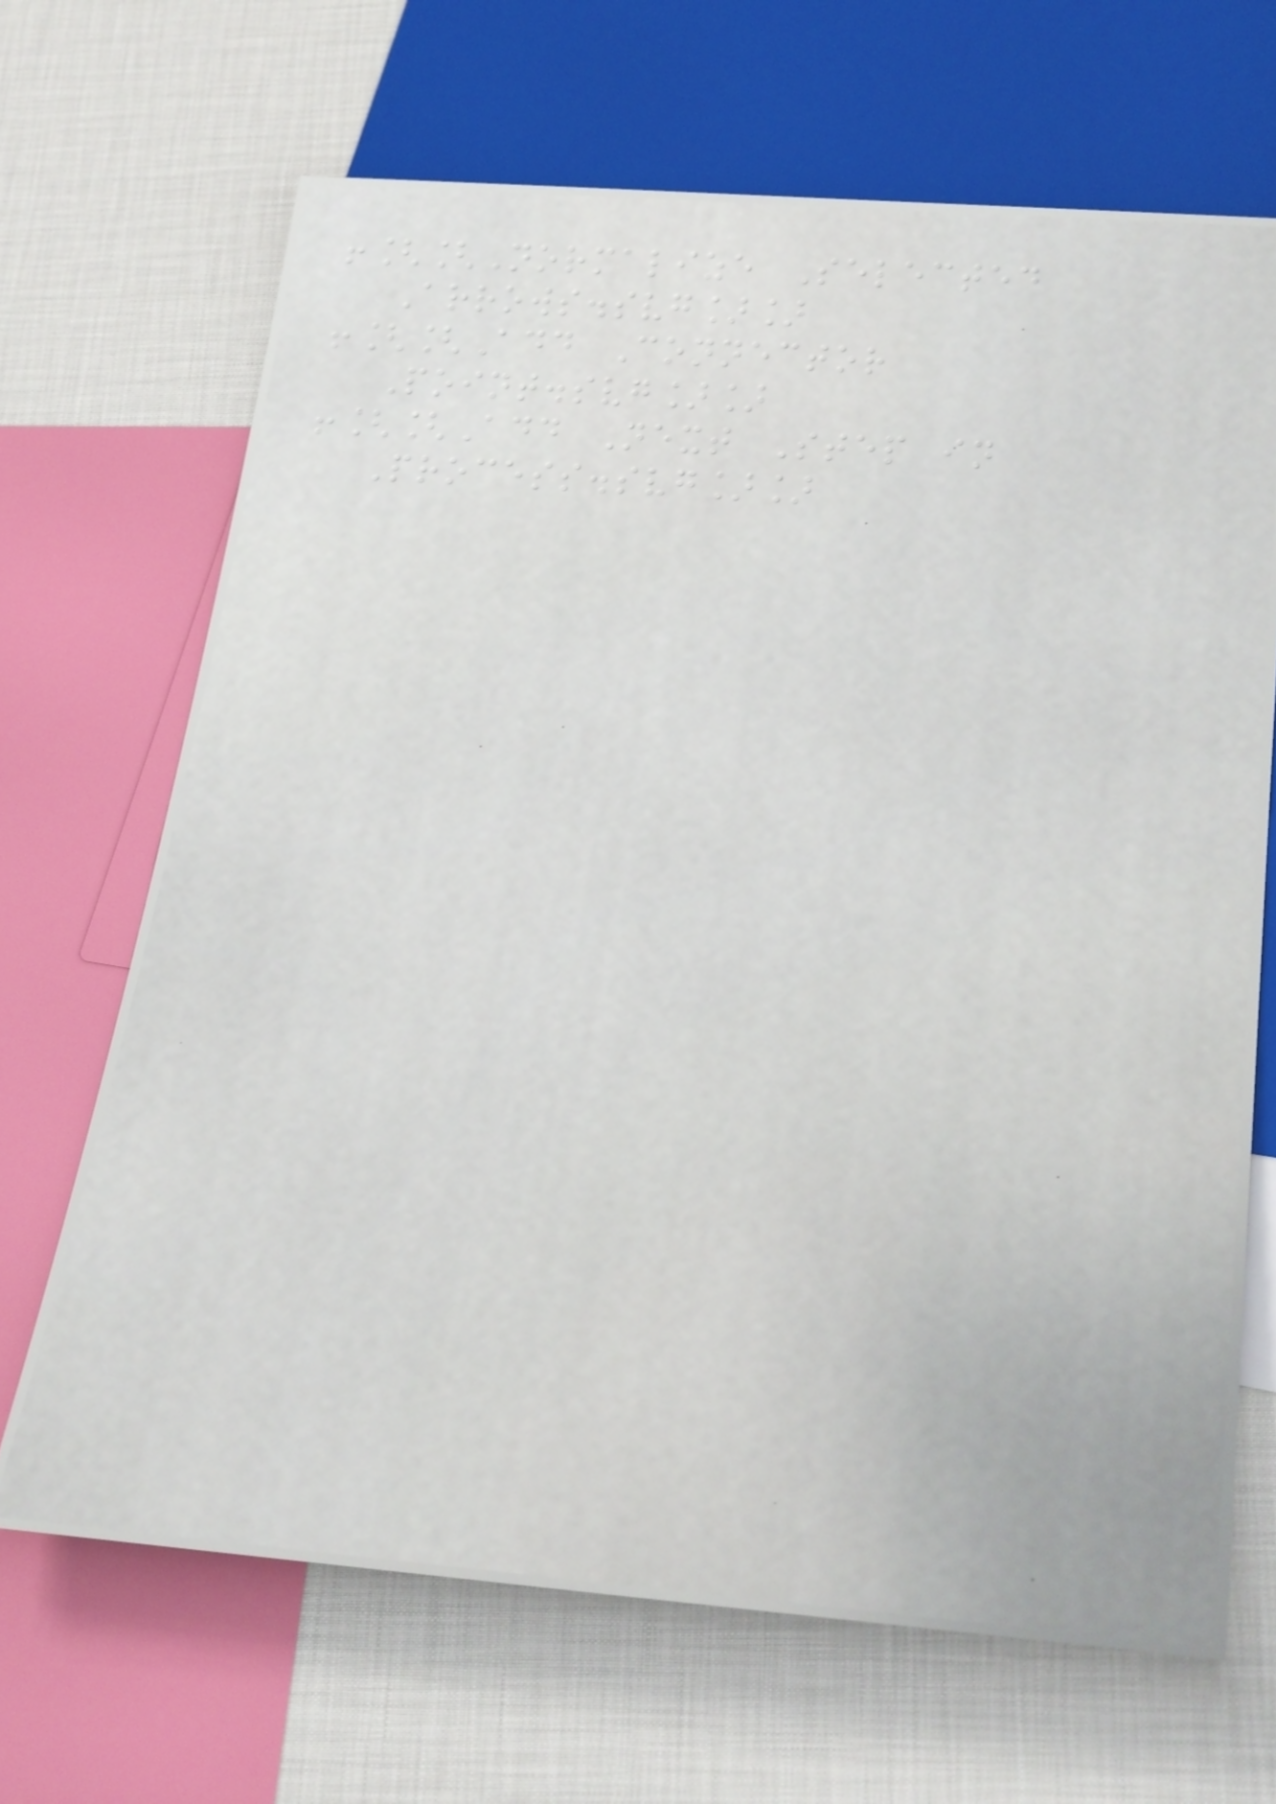![[Normalize Selected
Arrows.svg]]
![[Add Connector
Point.svg]]
![[Add Next Step in
Process.svg]]
